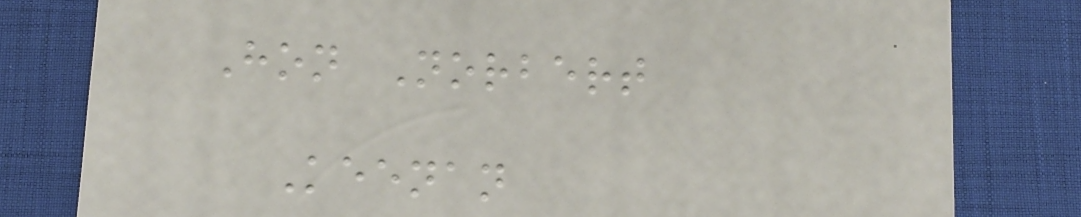Hon Norbert
Keenan
